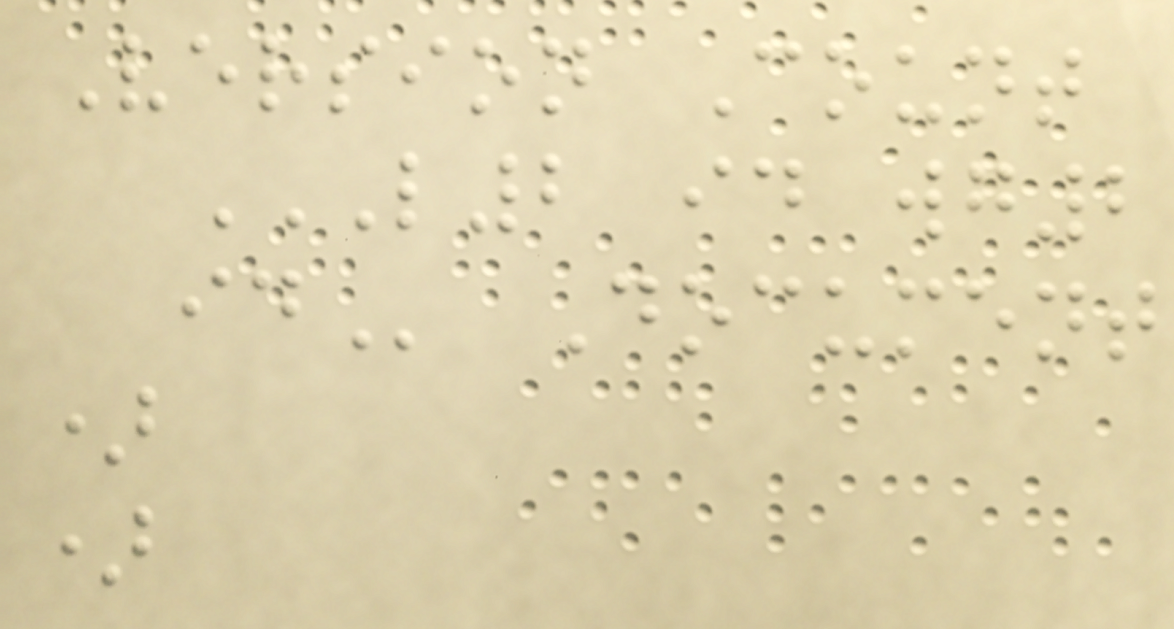Version Count
L2 ID WG2
ID Document
)
)
